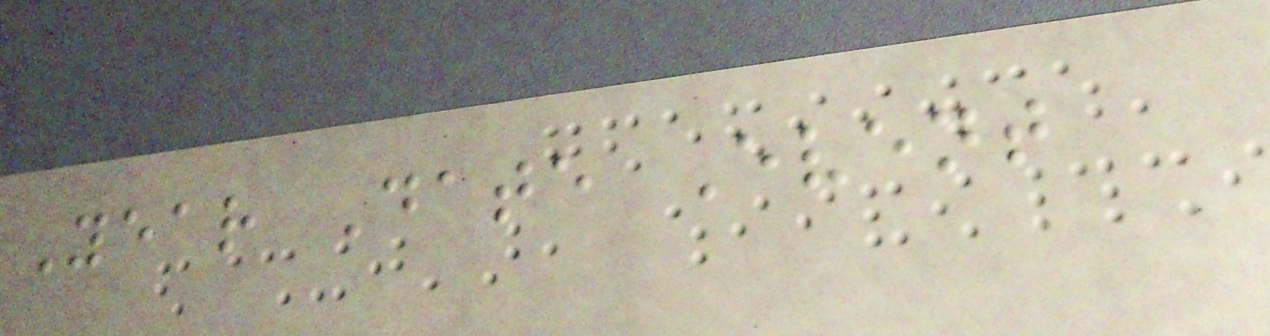Year Date Event
